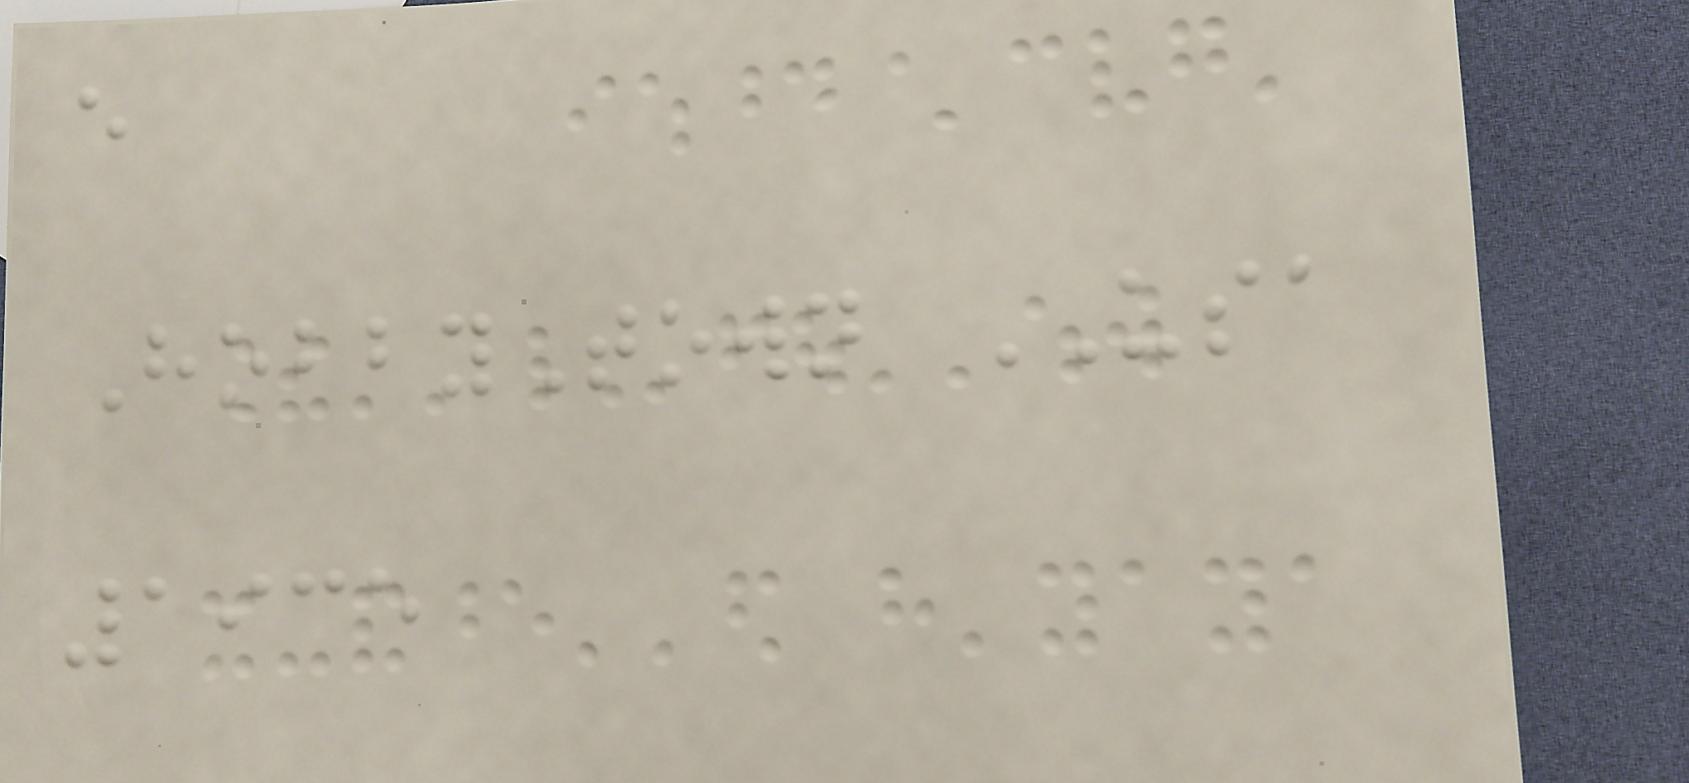e
HobbyTown USA
1935
